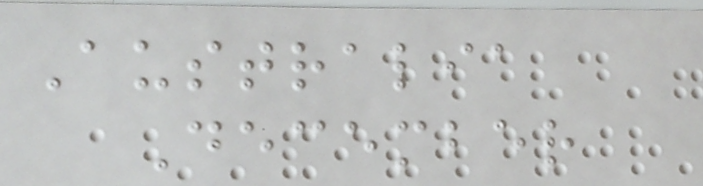Australia
December
